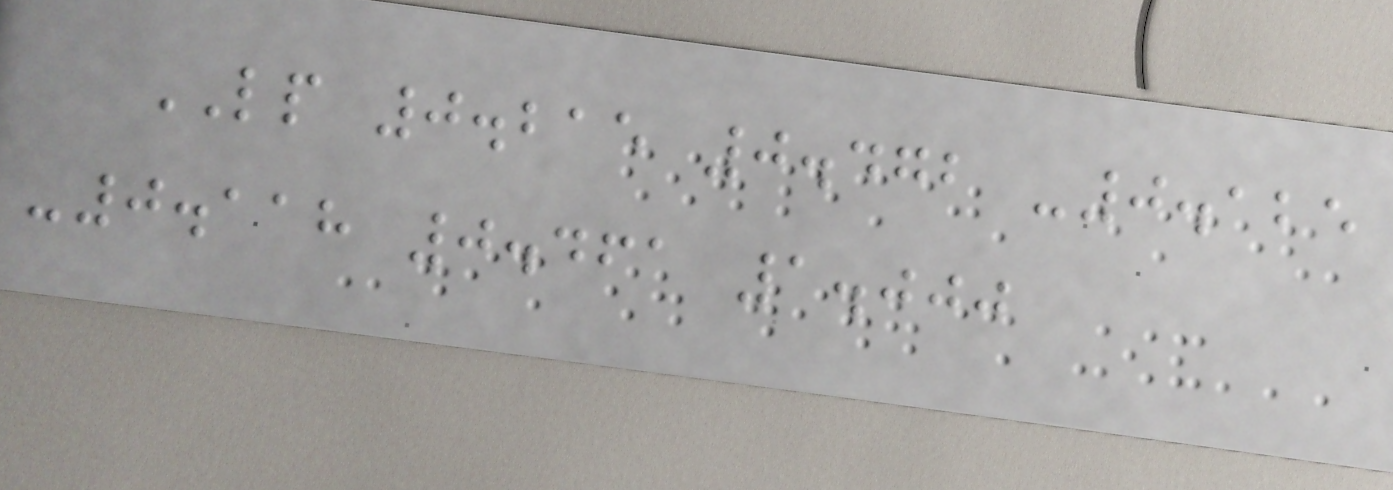LP 0.215 0.472 -0.125
-0.118 0.461 1.000
